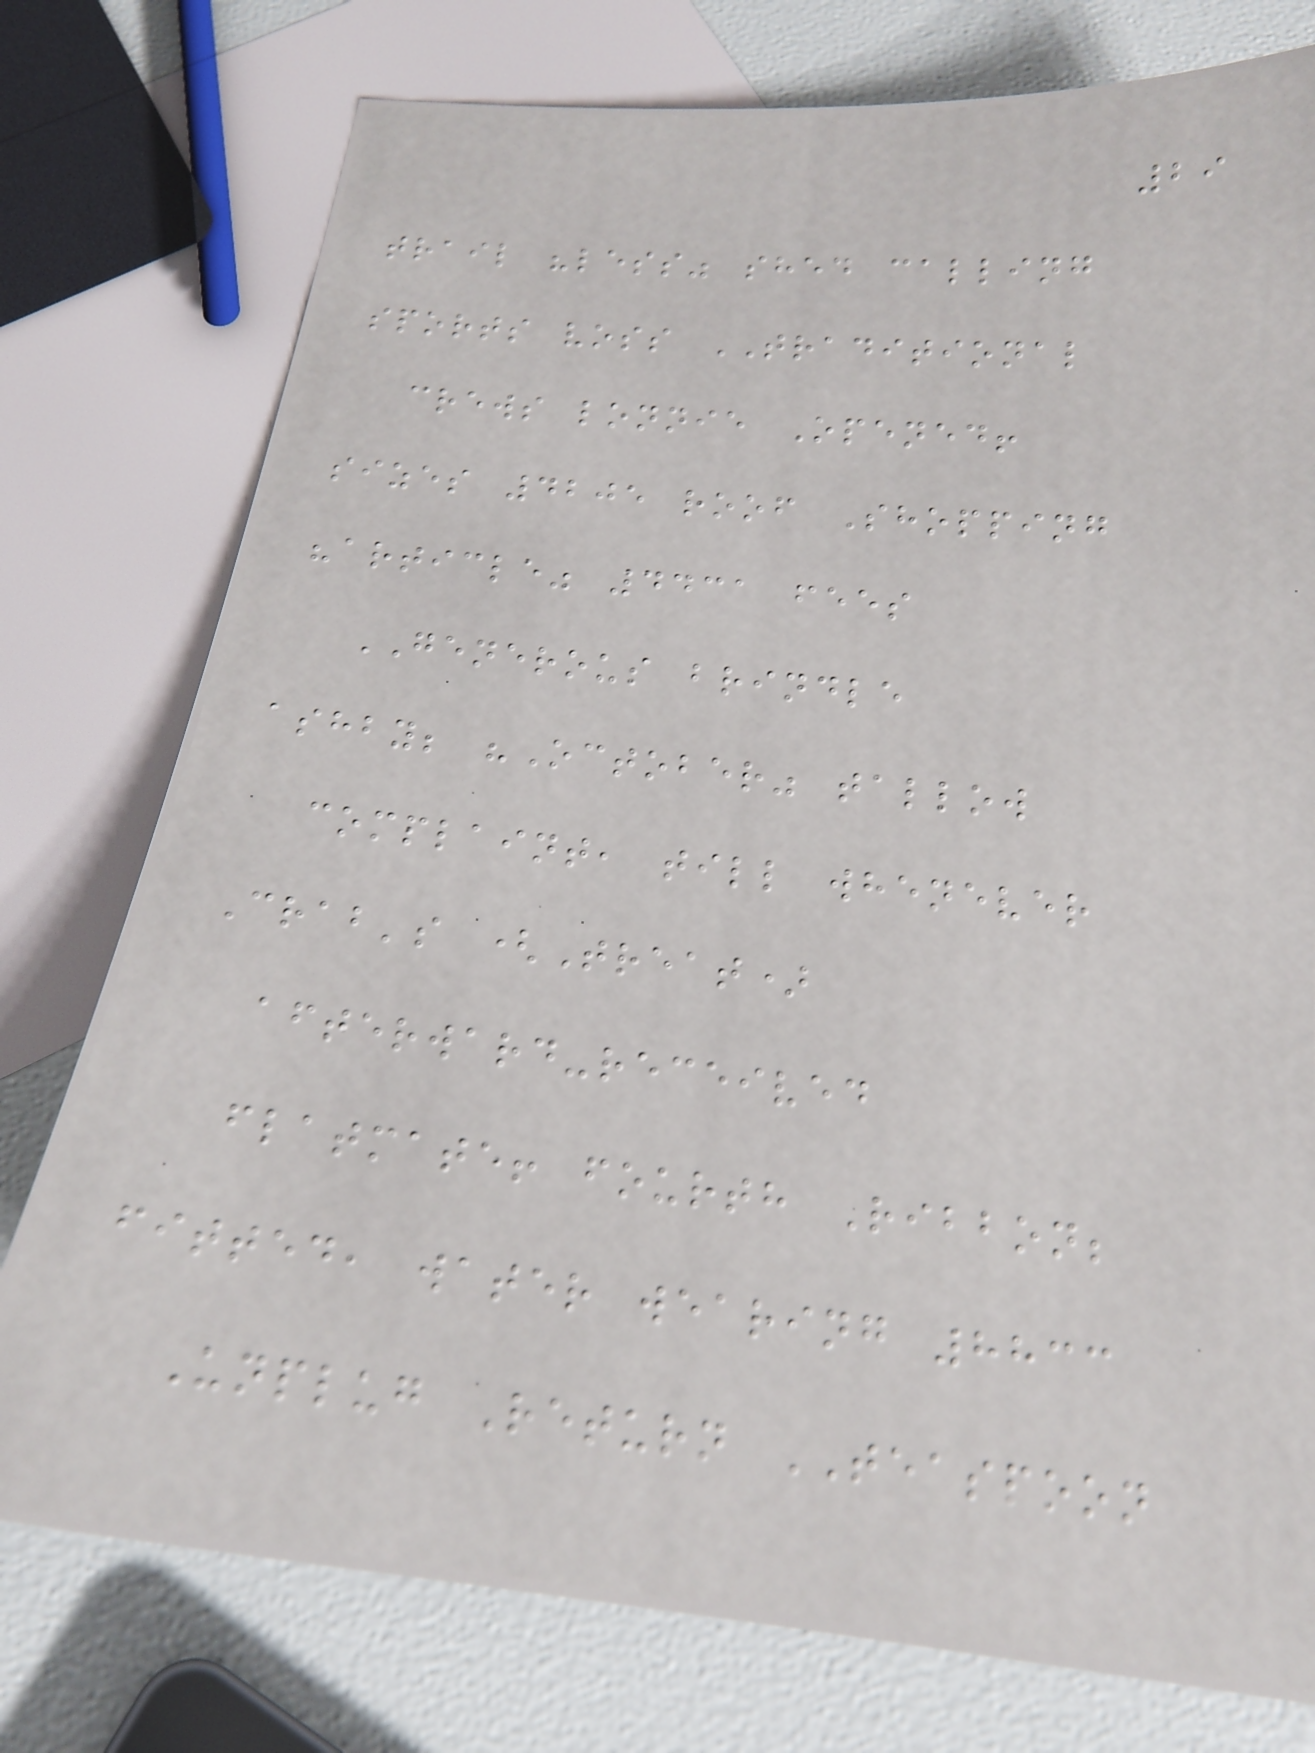29
trail "less" shed calling
sports voss TRADITIONAL
crews lonnie Opened!
sizes 4205 roof Shopping
"article" 4431 fees
GENEROUS brindle
ashby; "October" tallow
complaint, till whenever
Crab's (Treat)
afterward-received
flatmate! fourth Ribbon;
fitted, water wearing 8833
Unplug Return TEASPOON
